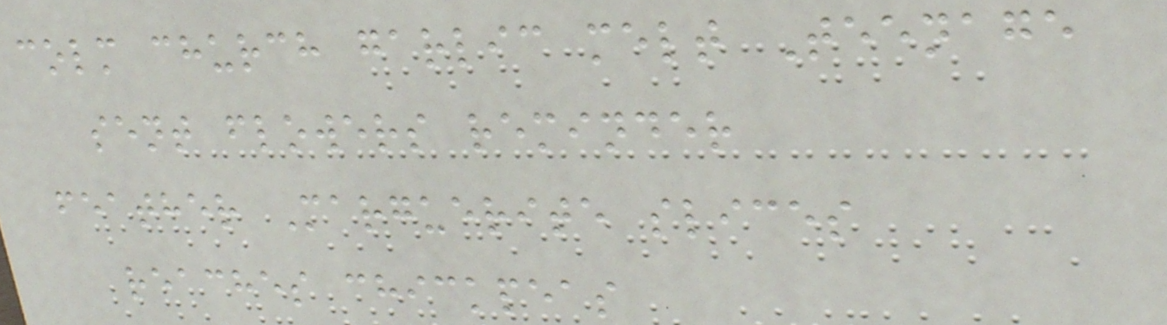colm church garlic melt Teenage
sent flowers reminder
feather Marguerite slices
reaches chickpeas
